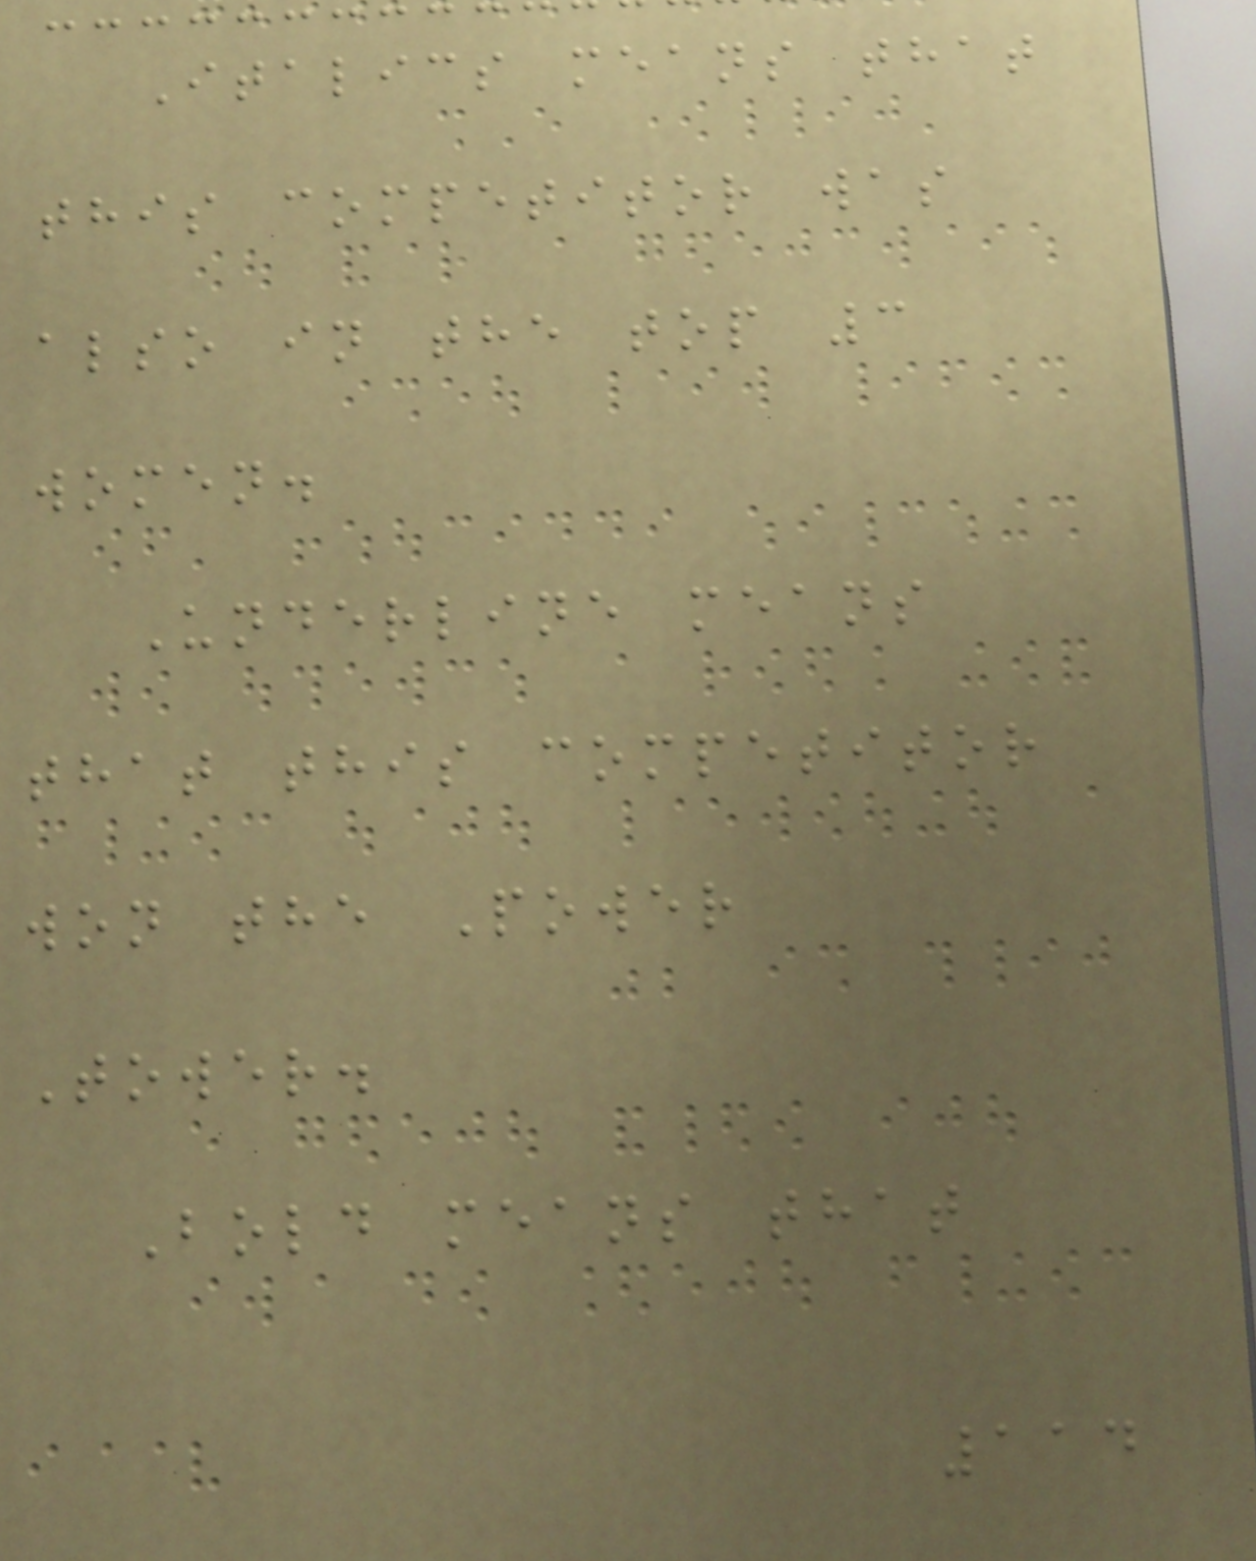Italics means that
this competitor was
also in the top 3
women.
Underline means
that this competitor
won the Power
Tower.
Bold means that
114
